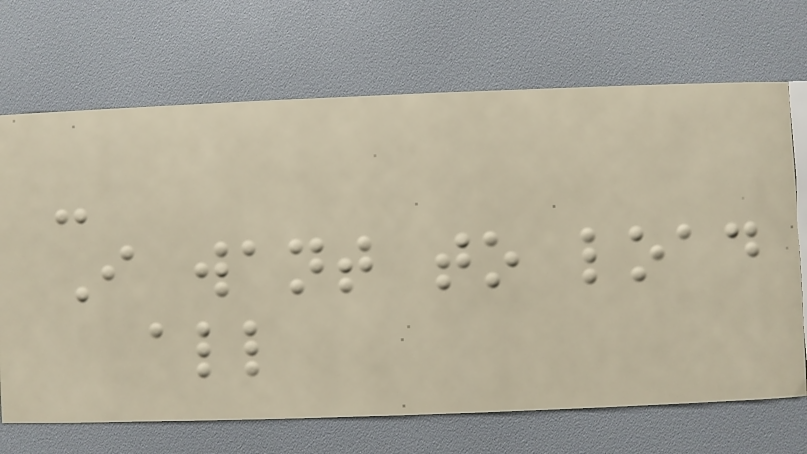-
I want to load
all
